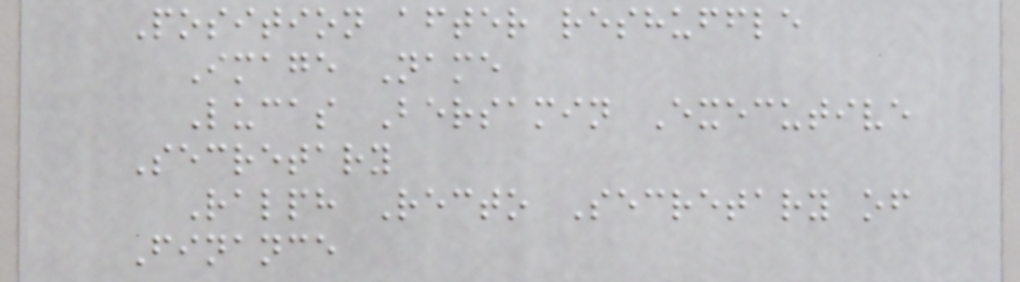Position after reshuffle
Image Name
Lucas Bersamin Executive
Secretary
Ralph Recto Secretary of
Finance
